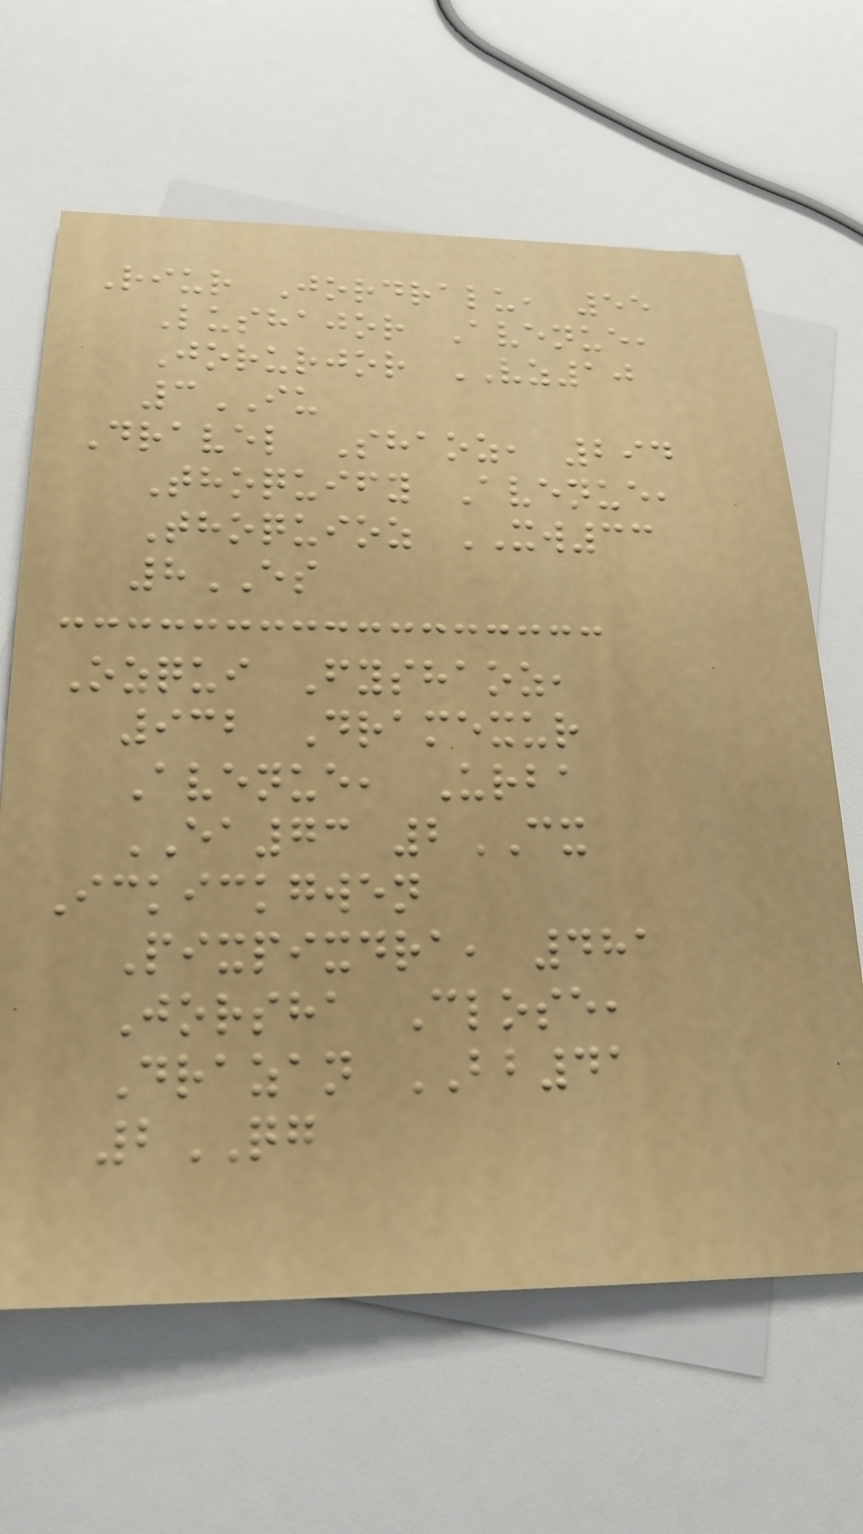Riur Jordralu, 55
Lushajor Avenue,
Jorurjor VZ10
3IU
Dravel Shaoz, 294
Thoquify Avenue,
Thoquioz XW33
8ES
Ozqui Fyshaoz,
932 Dramexur
Avenue, Urba
EA73 2CX
Ickickgwen
Pixpixdra, 481
Jorsha Close,
Drazan BB41
2QG
